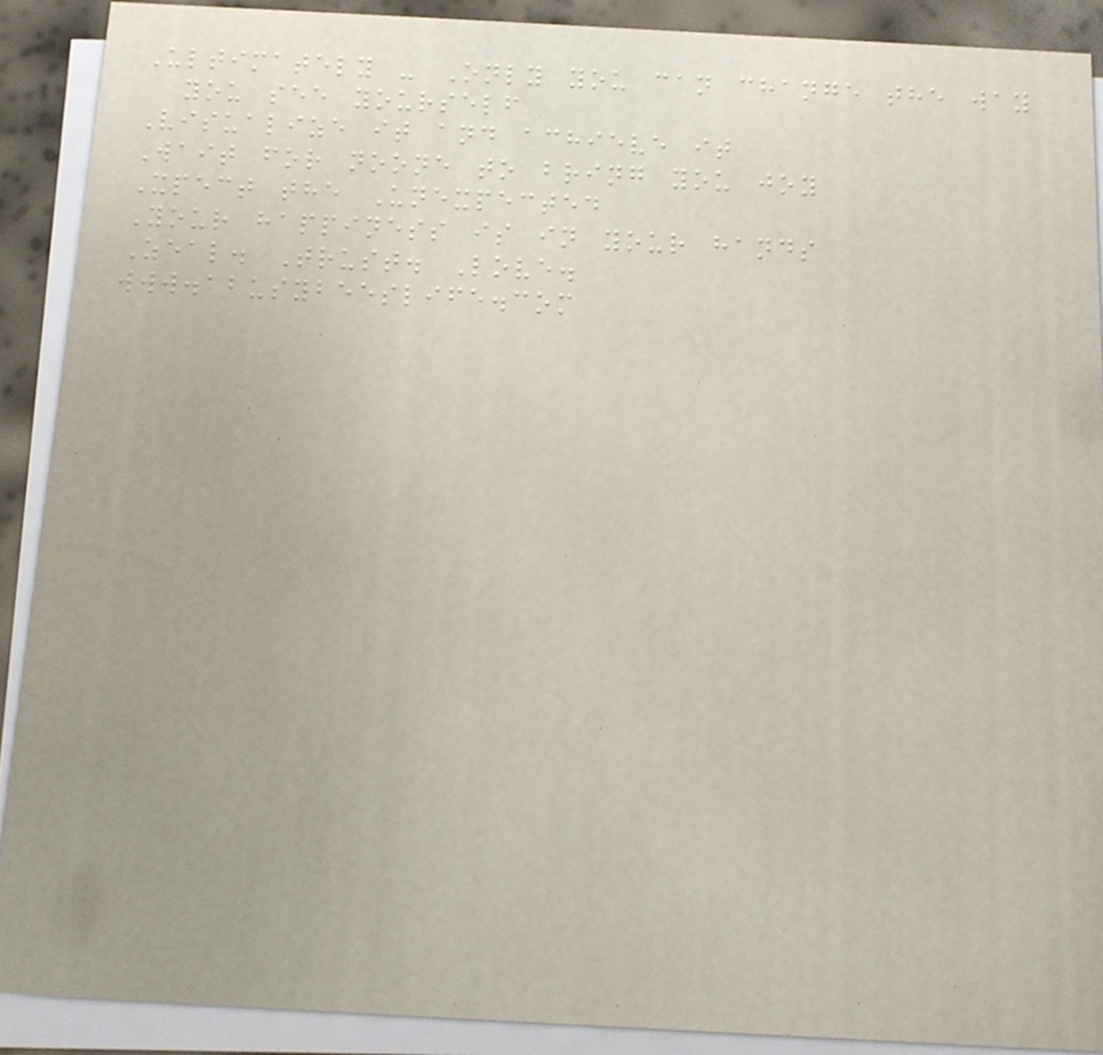Ultimately - Only you can change the way
you see yourself
Visualize it and achieve it
Wait for noone to bring you joy
Xpect the Unexpected
Your happiness is in your hands
Zeal. Trust. Love.
www.abusybeeslife.com
